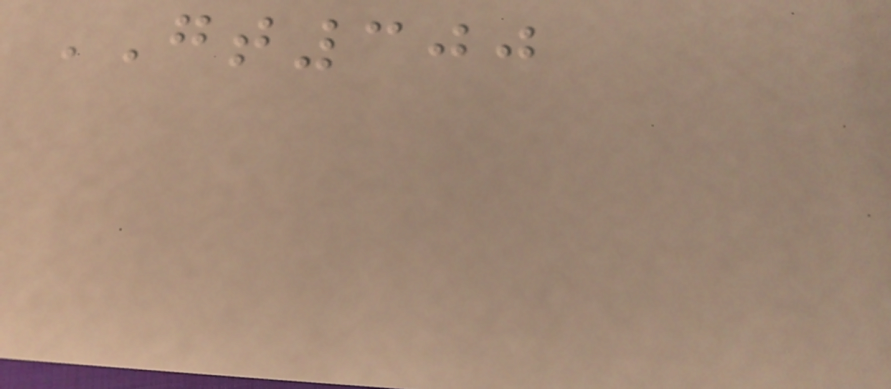GT300
